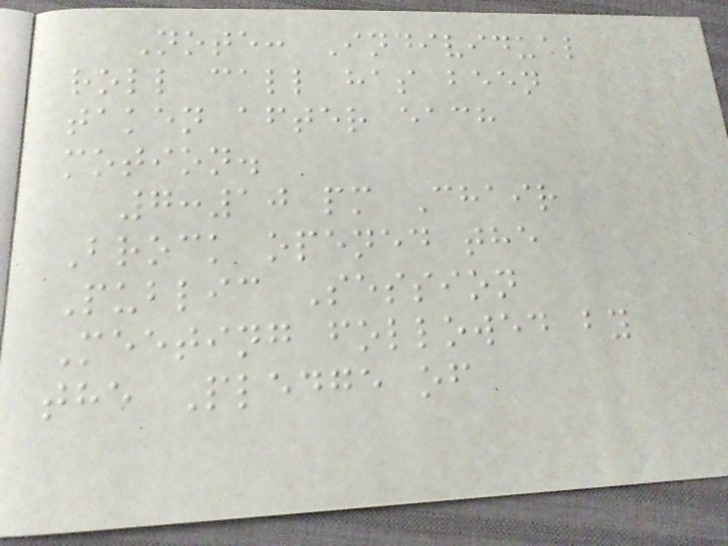Note: Individual
roll call has been
taken after each
motion.
7:10 pm Chair
Brock opened the
Public Session
Meeting followed by
the Pledge of
